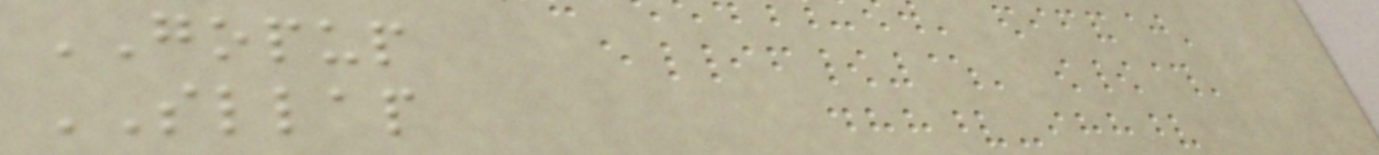GOPUP
SLLAP
